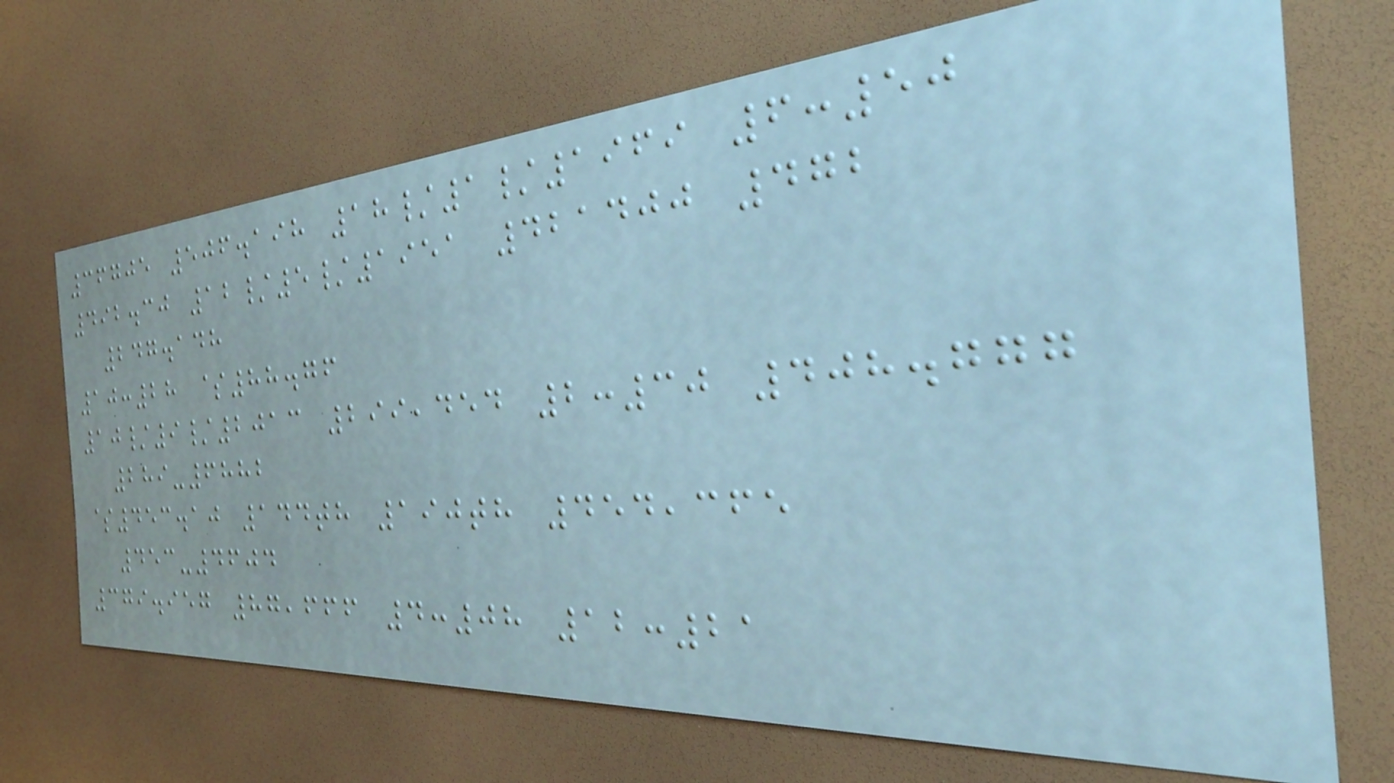36705 506.198 18/1/1969 6:50
492.30 12/5/1951 421400 472
247.148
10:28 $88.76
10/9/2013 299,454 2:30 408.777
289-6882
$453.10 144th 190th 454,365
453-4604
379.957 87,666 4:08 12:21
